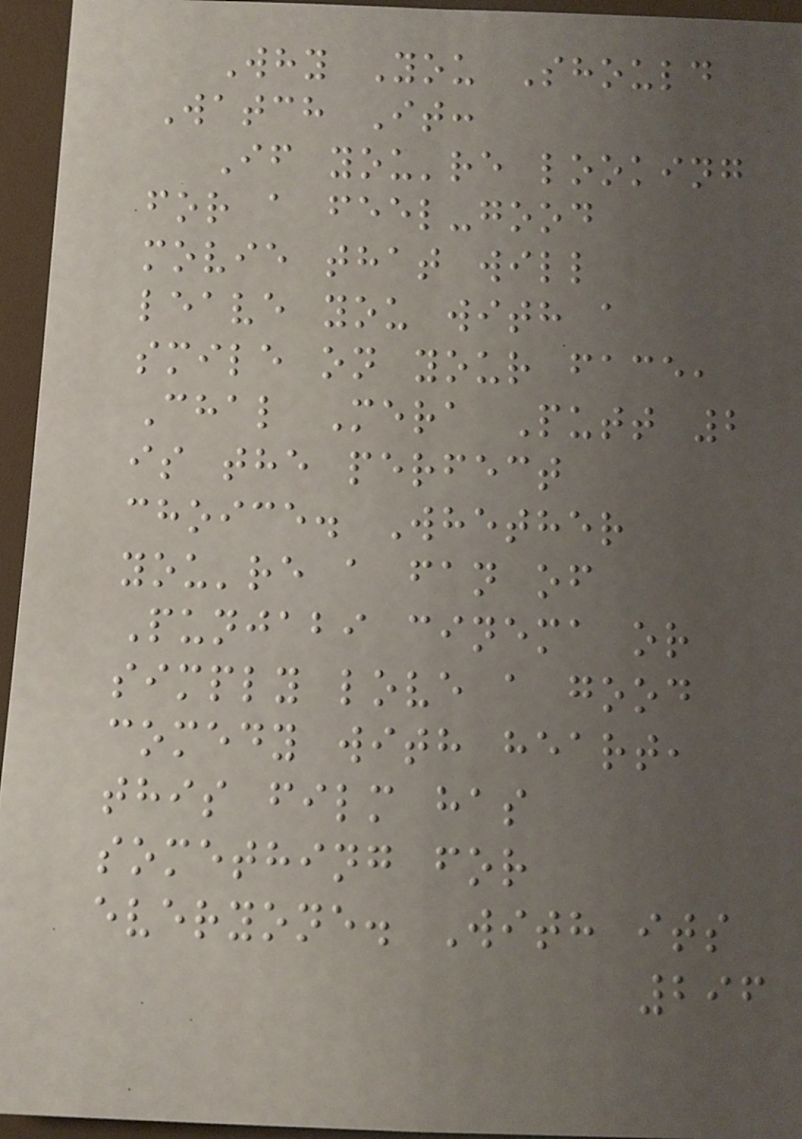Why You Should
Watch It:
If you're looking
for a feel-good
movie that will
leave you with a
smile on your face,
Chal Mera Putt 2
is the perfect
choice. Whether
you're a fan of
Punjabi cinema or
simply love a good
comedy with heart,
this film has
something for
everyone. With its
296
